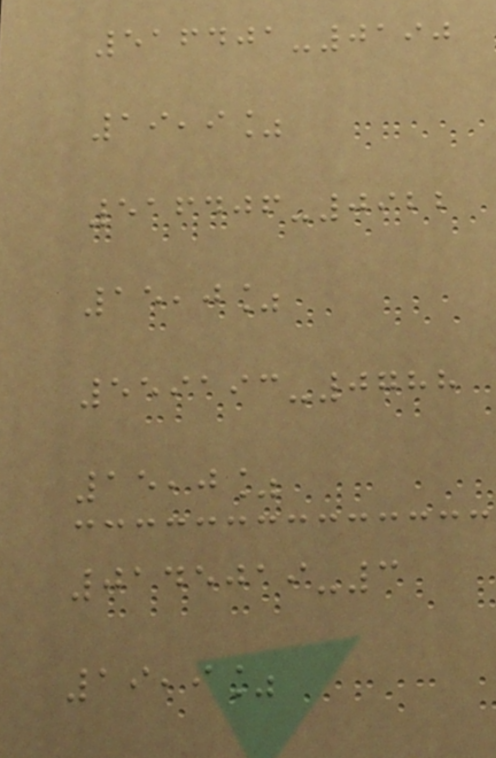516401-0190
19,9%
516406-0922
15,0%
559193-0788
15,0%
0145019-3
19,9%
